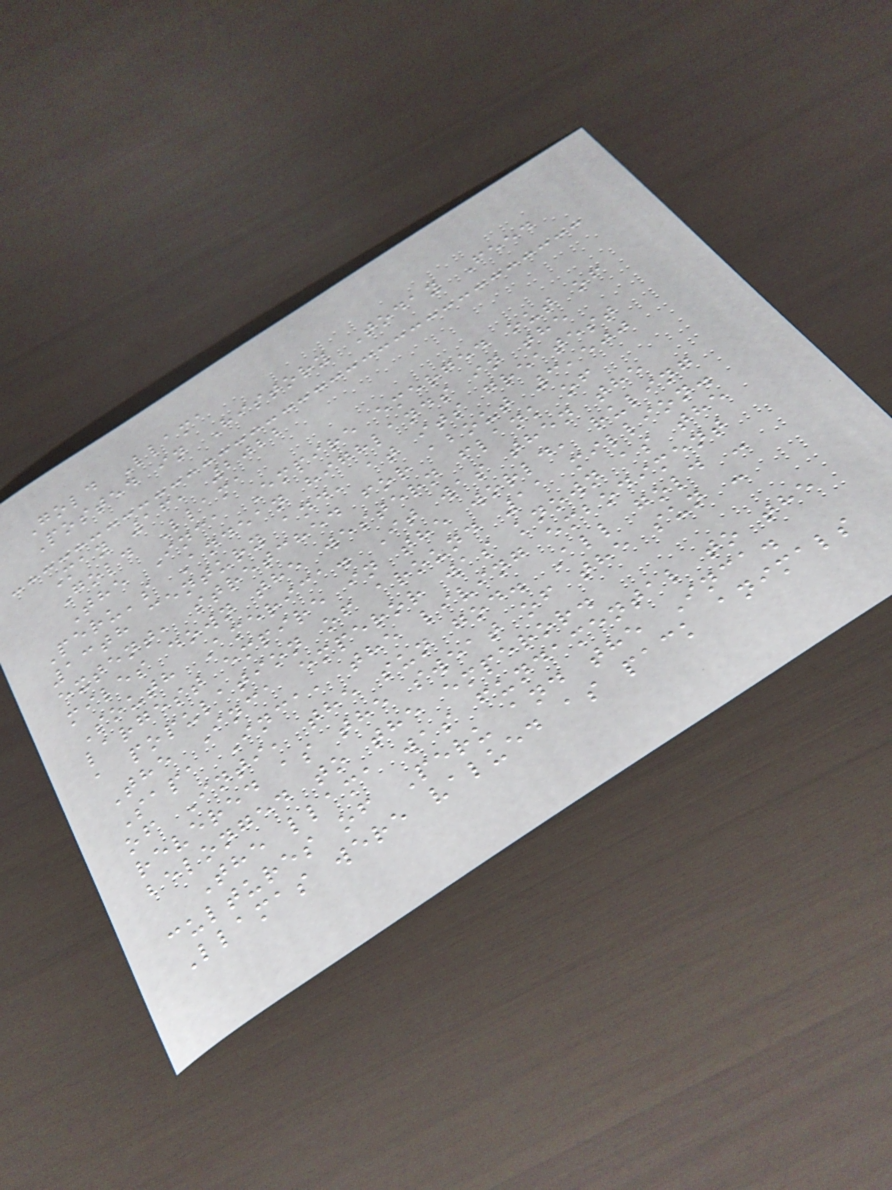Gold Llama
Posted in History Today Feed
May 16, 2022
Gold Llama
The Inca Empire emerged out of
Peru's Andean highlands in the
13th century and, at its greatest
extent, stretched for about 3,500
miles down the western flank of
South America. It was then the
largest empire in the world, ruling
a population of around 11 million.
The Inca emperor was known as the
Sapa Inca, the living embodiment
of Inti, the sun god. All gold -
revered as the sweat of the sun -
belonged to the emperor.
The llama was fundamental to the
cultures of Peru and the Inca.
Llamas were valued as pack animals
